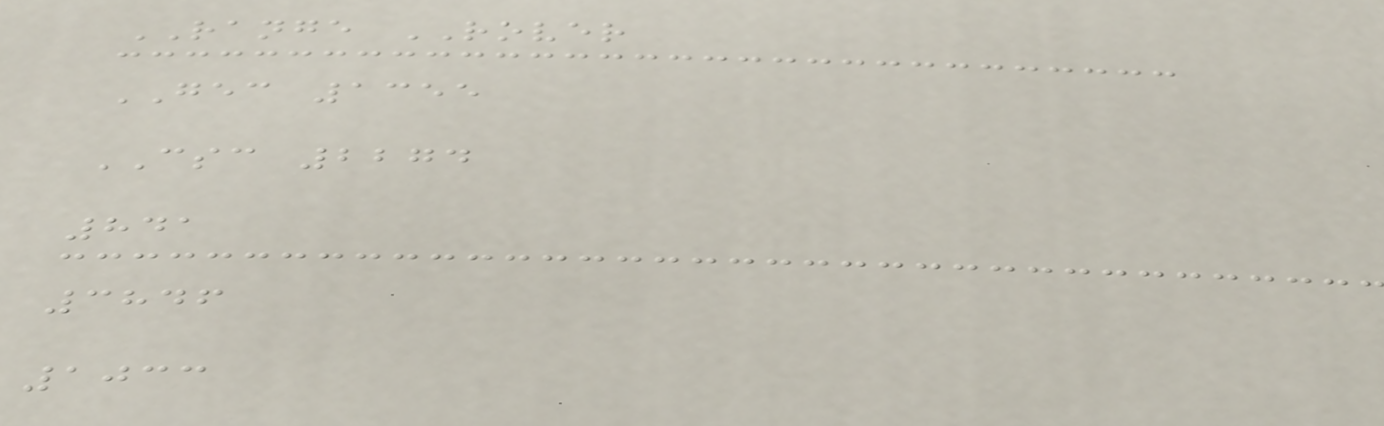RANGE ROVER
GEC 1355
CSC 2274
841
3846
1033
